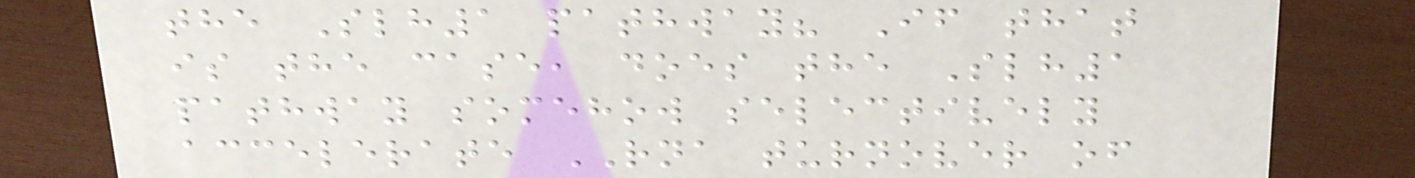the Slh1 pathway? If that
is the case, does the Slh1
pathway somehow selectively
accelerate RNA turnover of
